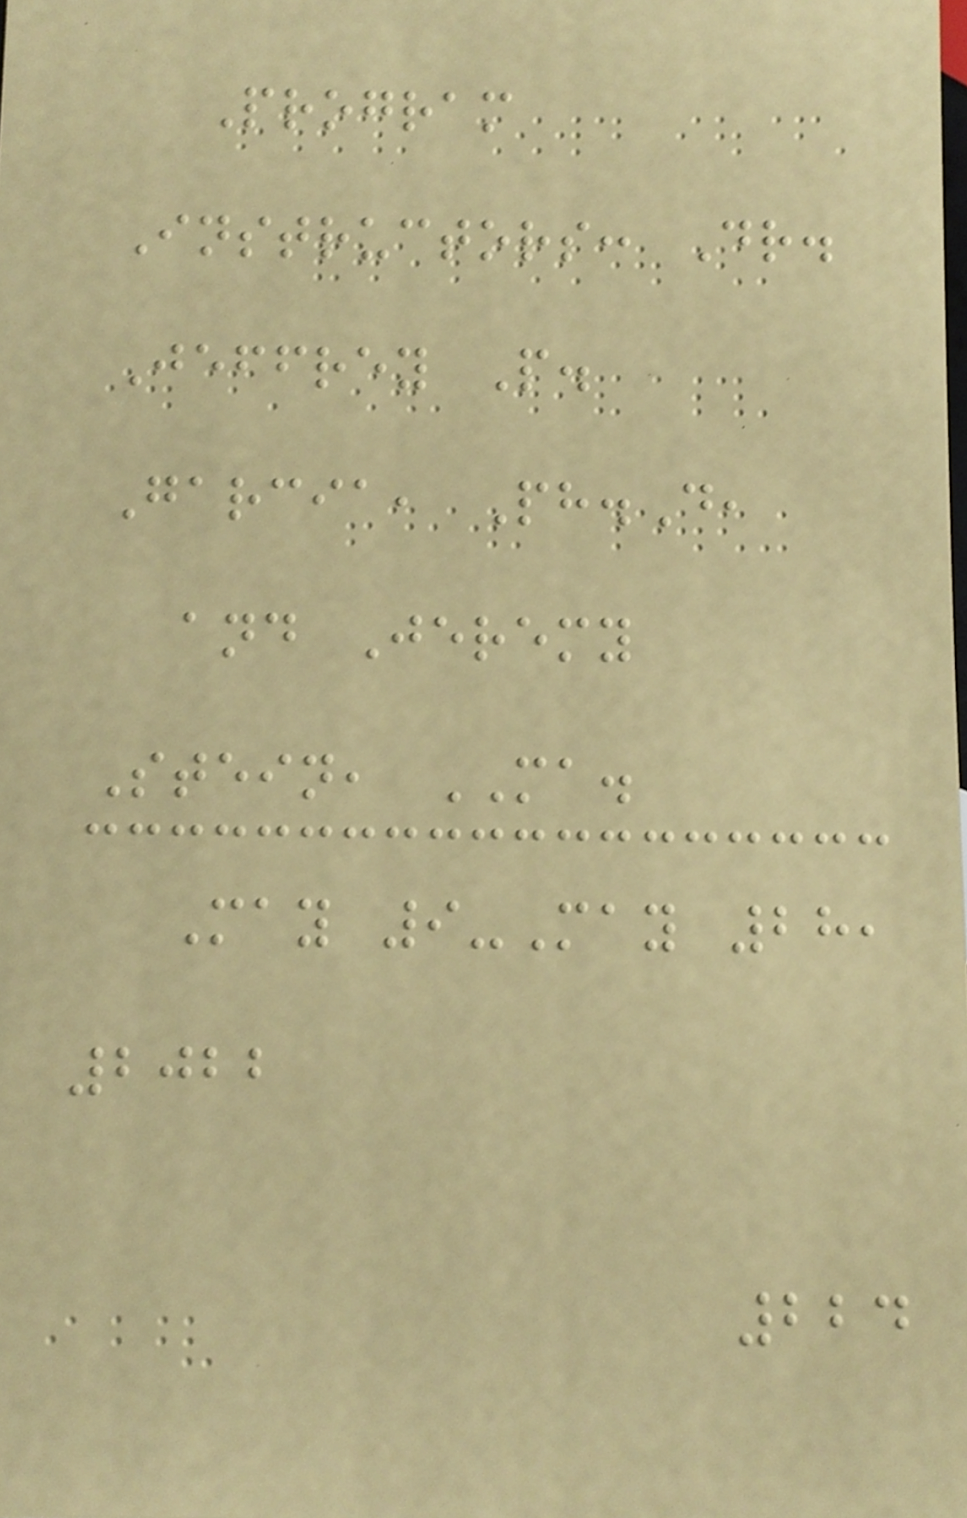Program
Instructors: Dr.
Jeffrey P.
Garcia, Ph.D,
and Jeremy
Stein, MA.
May 9-May 28,
2022
224
